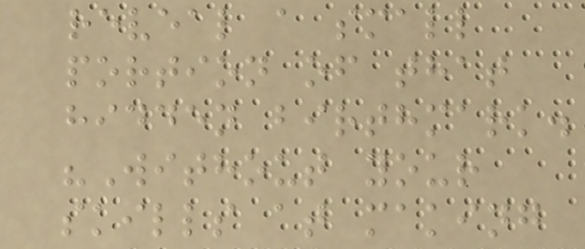reveal a small
portion of that
hidden birthmark.
"Without your
skills at making
